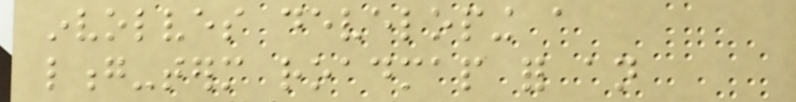involves developing a
long-term roadmap for an
